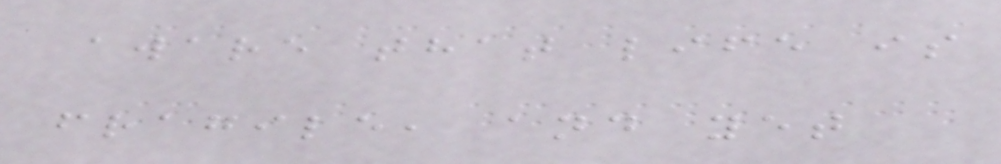aware that life is
fragile, and yet
